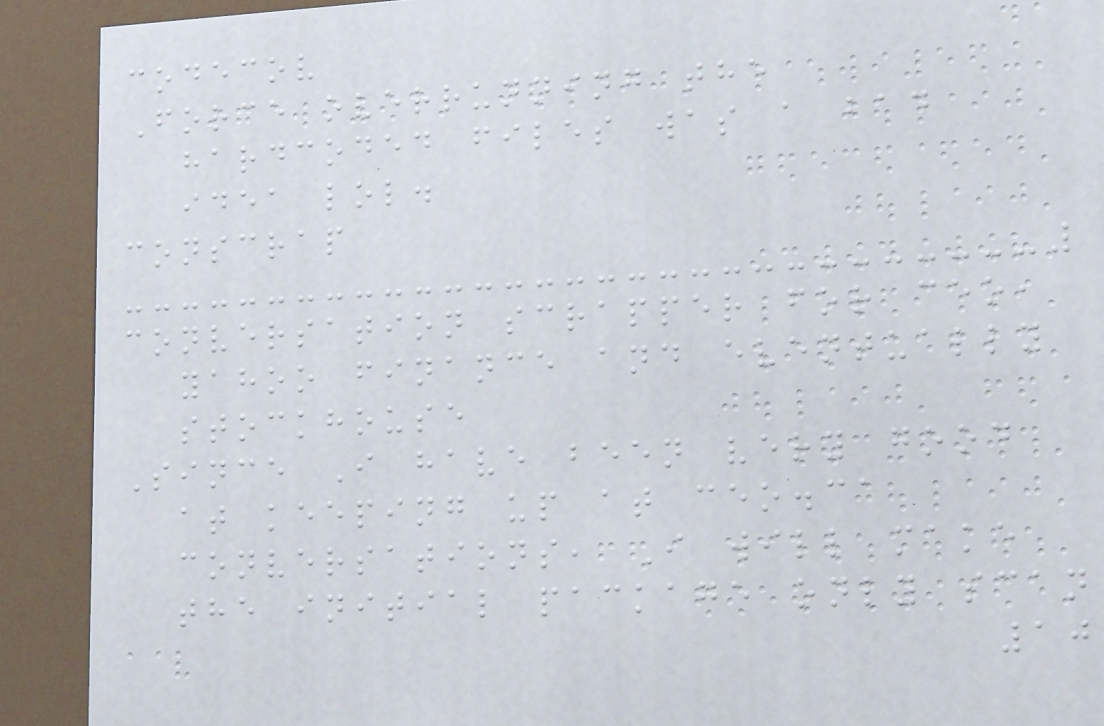codecov
Force overrunning the
hardcoded files was a bad
idea lol.
conscrap
conversation scrapper for ceo,
yahoo finance and eventually
stockhouse
Since I have been very good
at keeping up at ceo.ca
conversations, I will make
the initial package only scan
10
